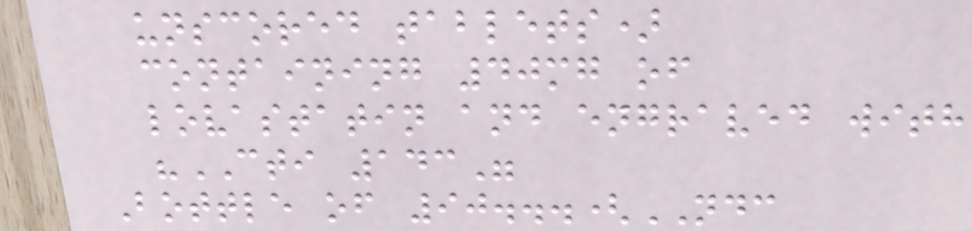unscored tablets)
containing 40mg of
lovastatin and engraved with
"CTI 143"
Bottle of 90...(NDC
